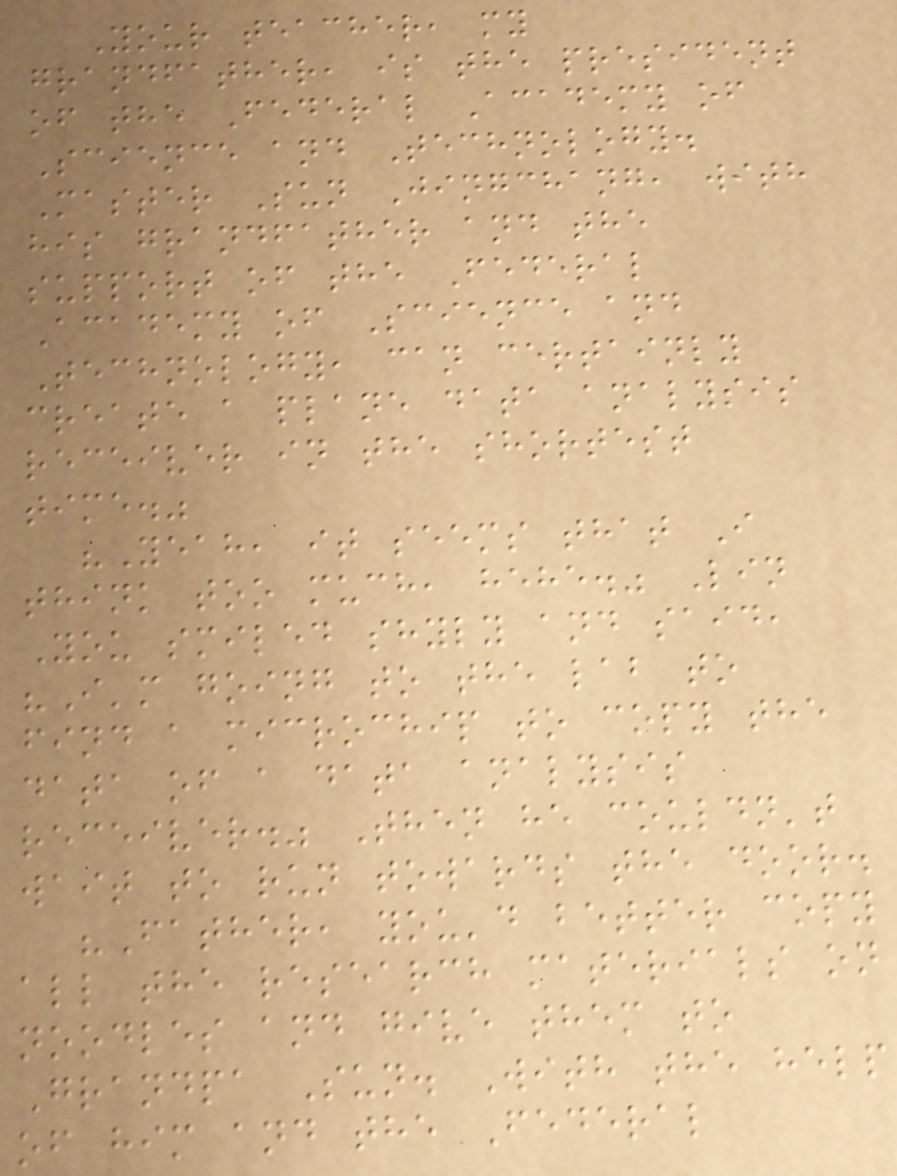Your teacher, my
grandfather, is the president
of the Federal Academy of
Science and Technology.
Master Sun Jingchang, with
his grandfather and the
support of the Federal
Academy of Science and
Technology, can certainly
create a plane data analysis
receiver in the shortest
time."
"Yeah, it seems that I
think too much, hehe." Lin
You smiled shyly and said,
"I'm going to the lab to
find a microchip to copy the
data of a data analysis
receiver." Then he couldn't
wait to run towards the door.
"Father, you'd better copy
all the research materials on
noodles and give them to
Grandpa Sun. With the help
of him and the Federal
